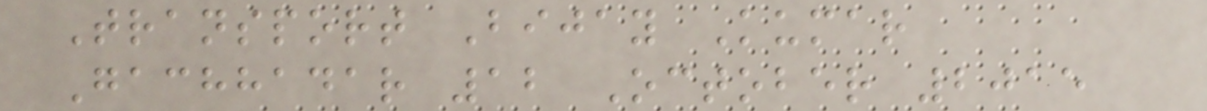Transport Bijay Kumar
Gachhadar 12 October 2015
